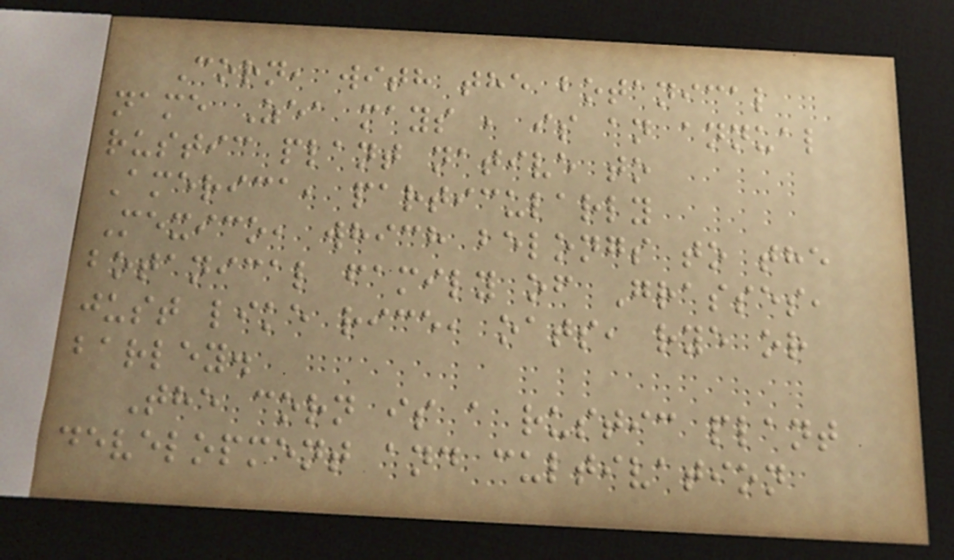Corn, with the botanical
name Zea mays , is an annual
rustic plant native to
America, particularly
Mexico, which belongs to the
botanical family of Grasses,
just like rice, oats, rye or
barley.
The corn is a rustic plant
development and cultivation
